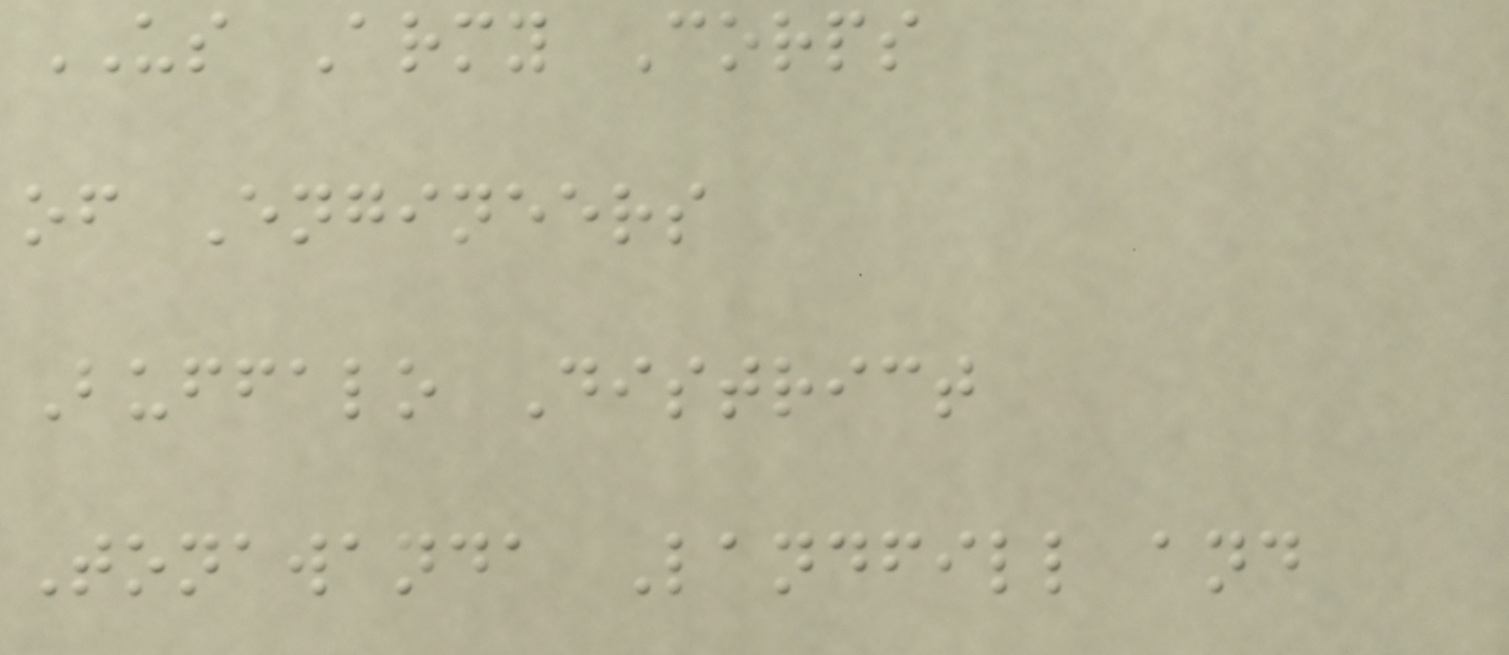US Army Corps
of Engineers
Buffalo District
Tonawanda Landfill and
